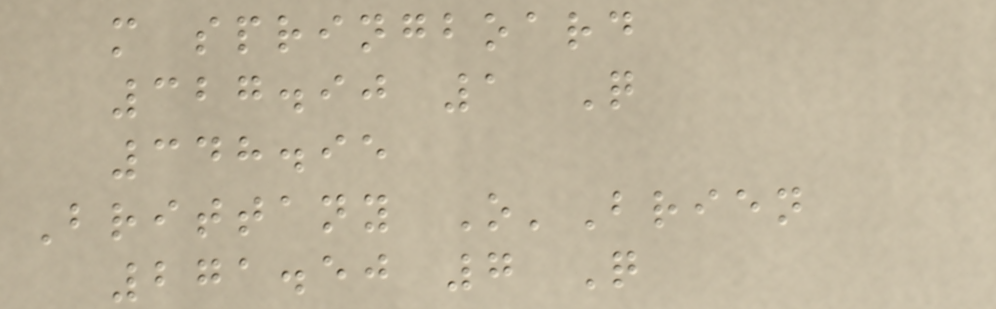m springboard
327.90 1 Q
348.95
Brittany O'Brien
271.50 7 Q
